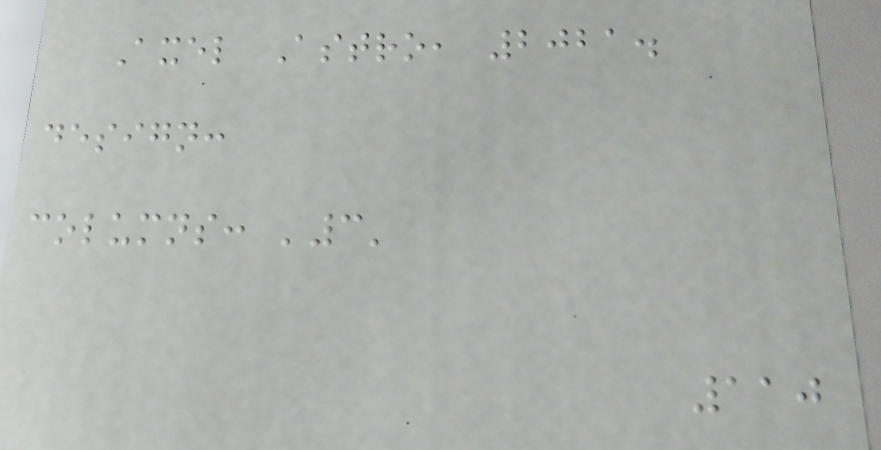Axel Astro, 2021.
design:
columns: '3'
110
